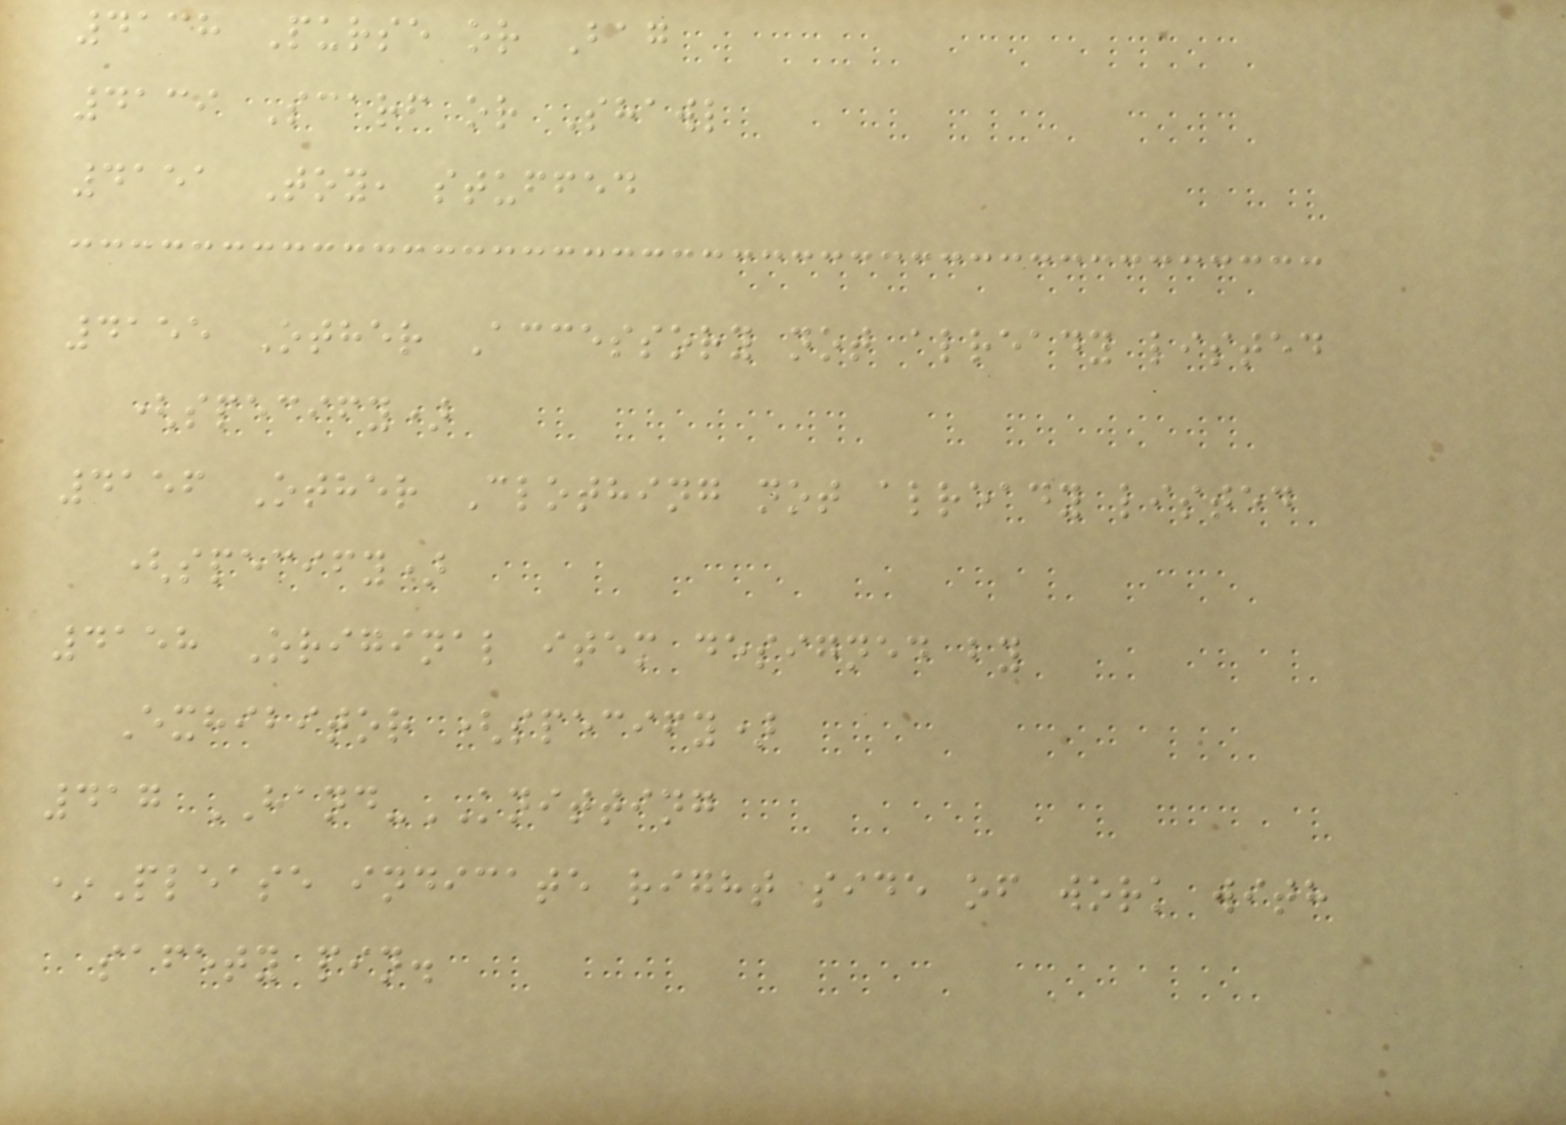4138 Purse or Bag
4139 Scarf or Shawl
4151 Toy, stuffed
4155 Other Accessory not already listed
(specify)
4156 Other Clothing not already listed
(specify)
4158 Original item designed by
Exhibitor (specify)
417 HAND-KNITTING
*Please indicate right side of work with
safety pin.
